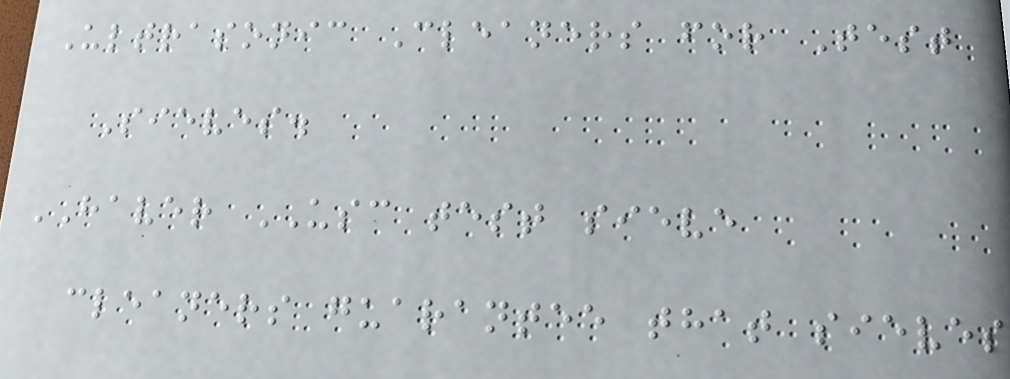Ultrasonic Cleaners for Test
Sieves.
HAVER USC test sieve
cleaners guarantee that sieves
